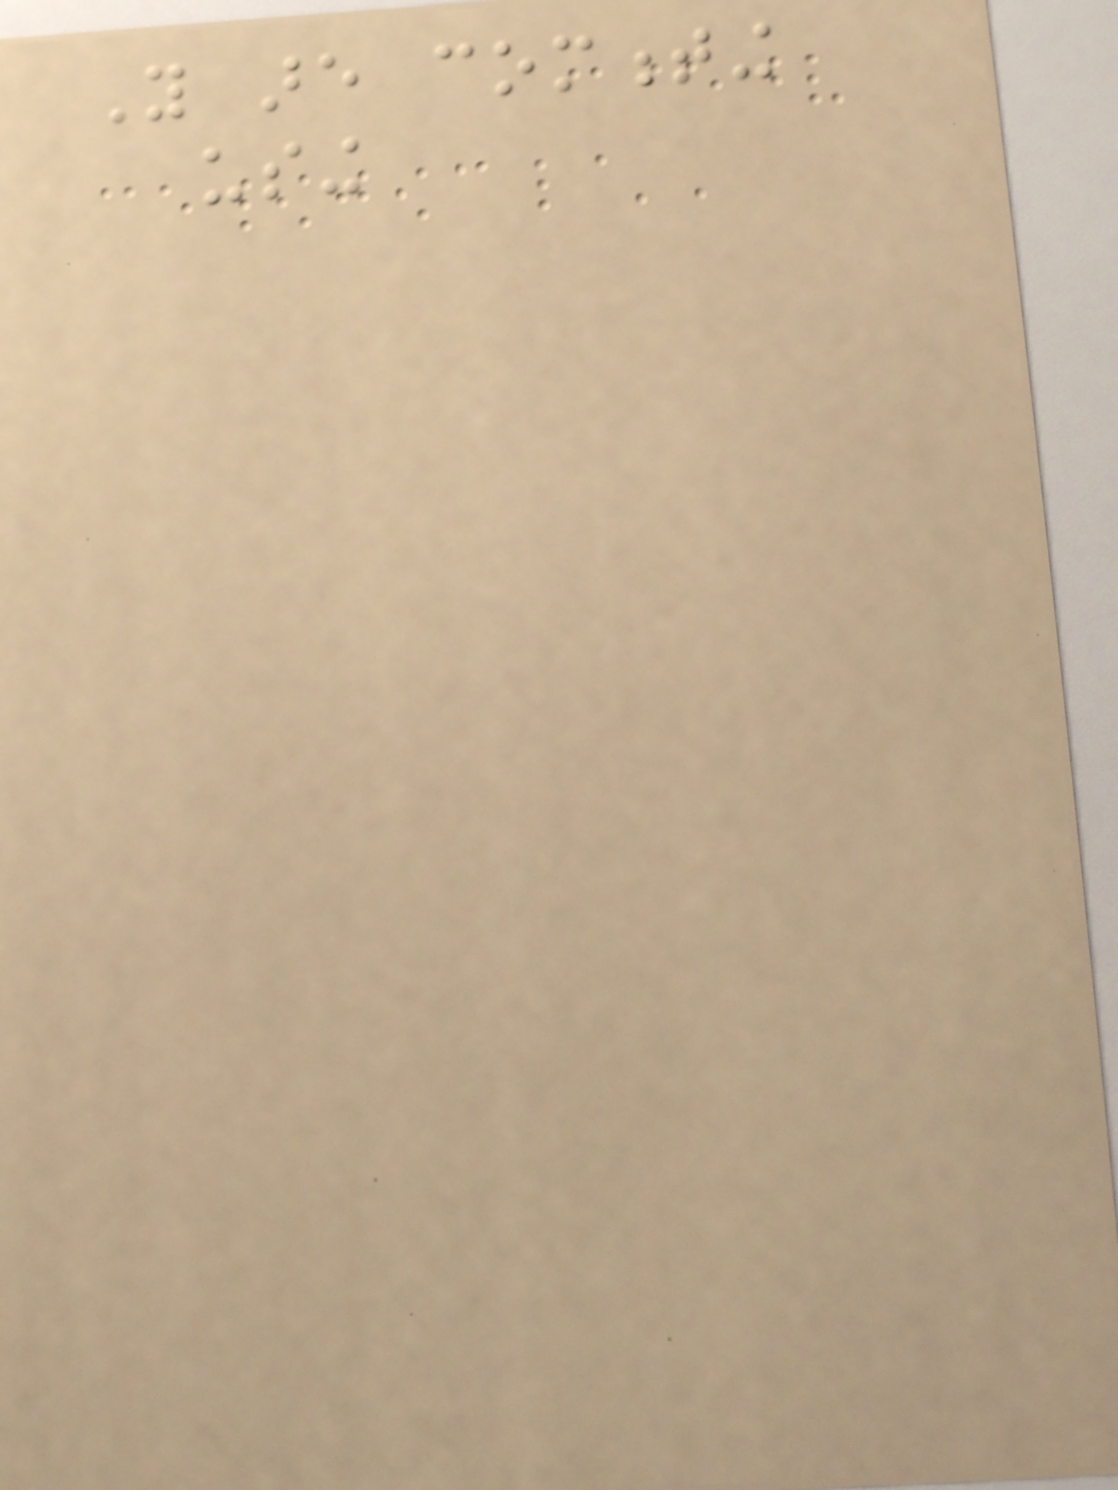You are commenting
using
